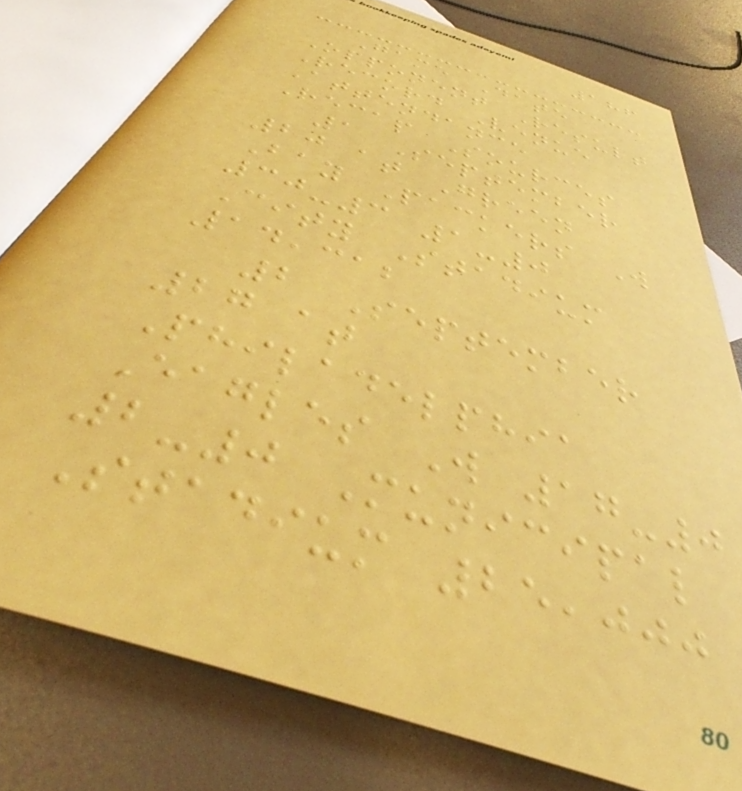186
Game Date
Opponent Result
Record Venue
Attendance
Recap Sources
1 September
20 at Green
Bay Packers W
30-3 1-0
City Stadium
14,312
2 September
27 at
Philadelphia
Eagles W 17-0
2-0 Municipal
Stadium 25,000
